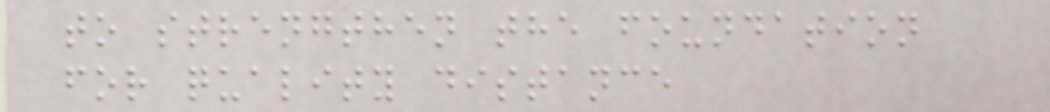to strengthen the foundation
for quality distance
